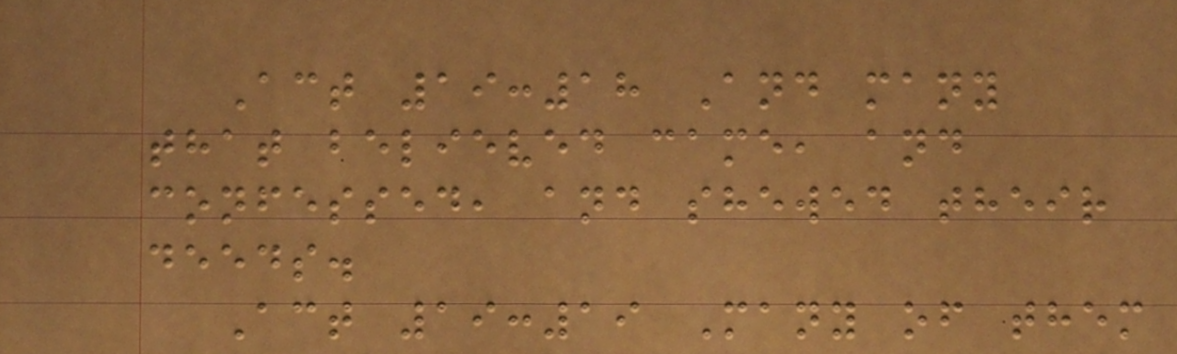Act 19:18 And many
that believed came, and
confessed, and shewed their
deeds.
Act 19:19 Many of them
